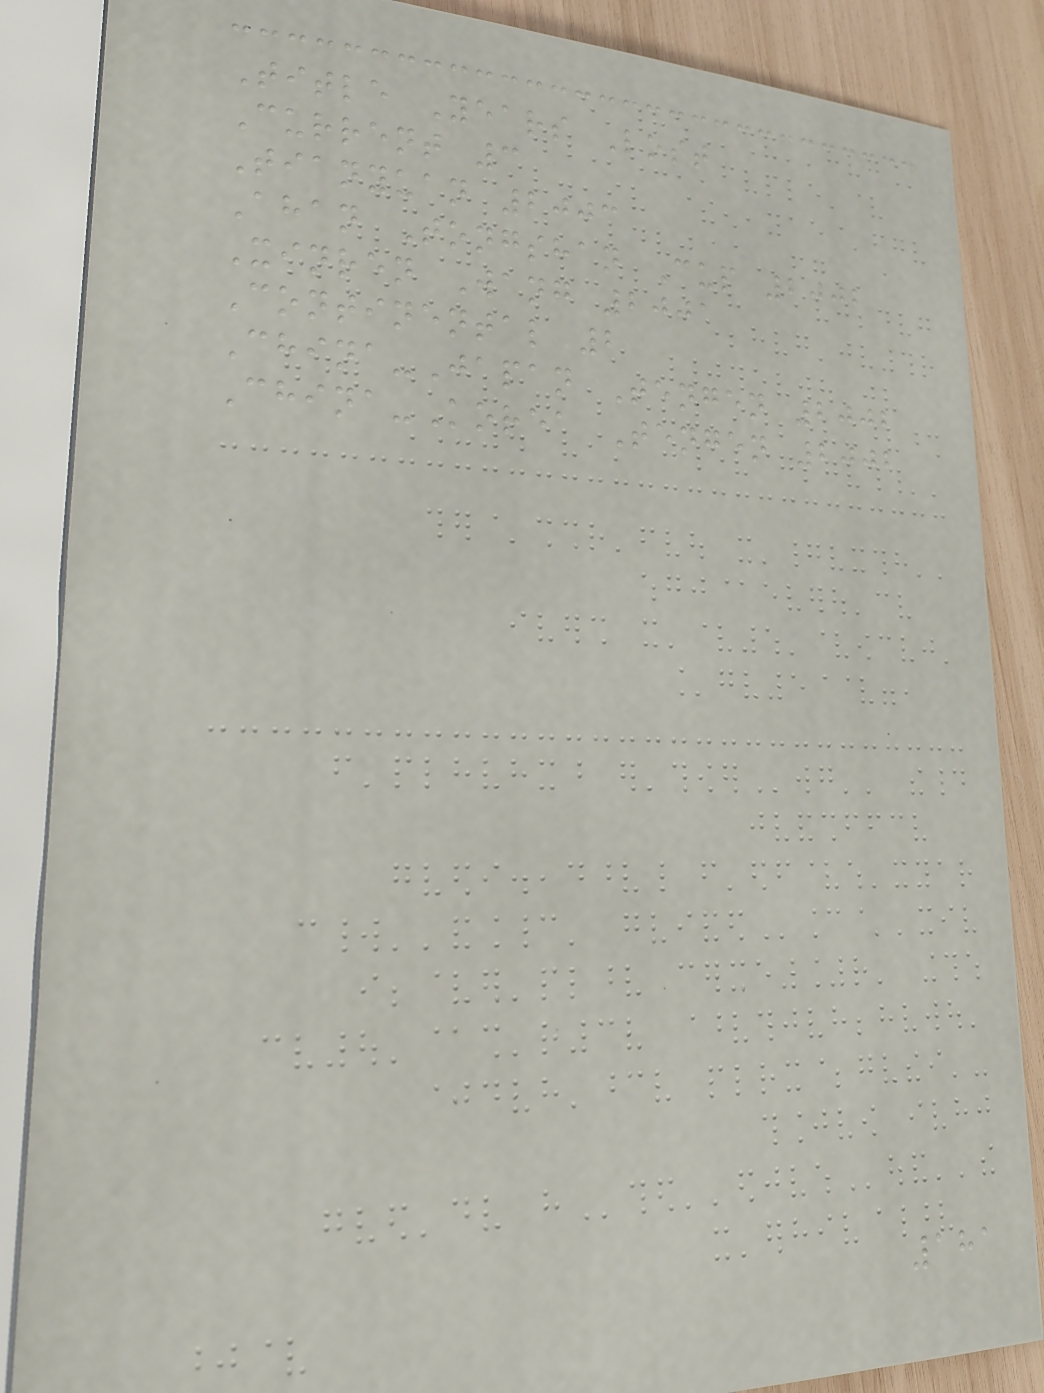Title Years Lost
Current 3
Tianyuan 2003
Ahan Tongshan Cup 2002
Xinren Wang 2001
Continental 2
China-Japan Tengen 2002
China-Korea Tengen 2002
181
